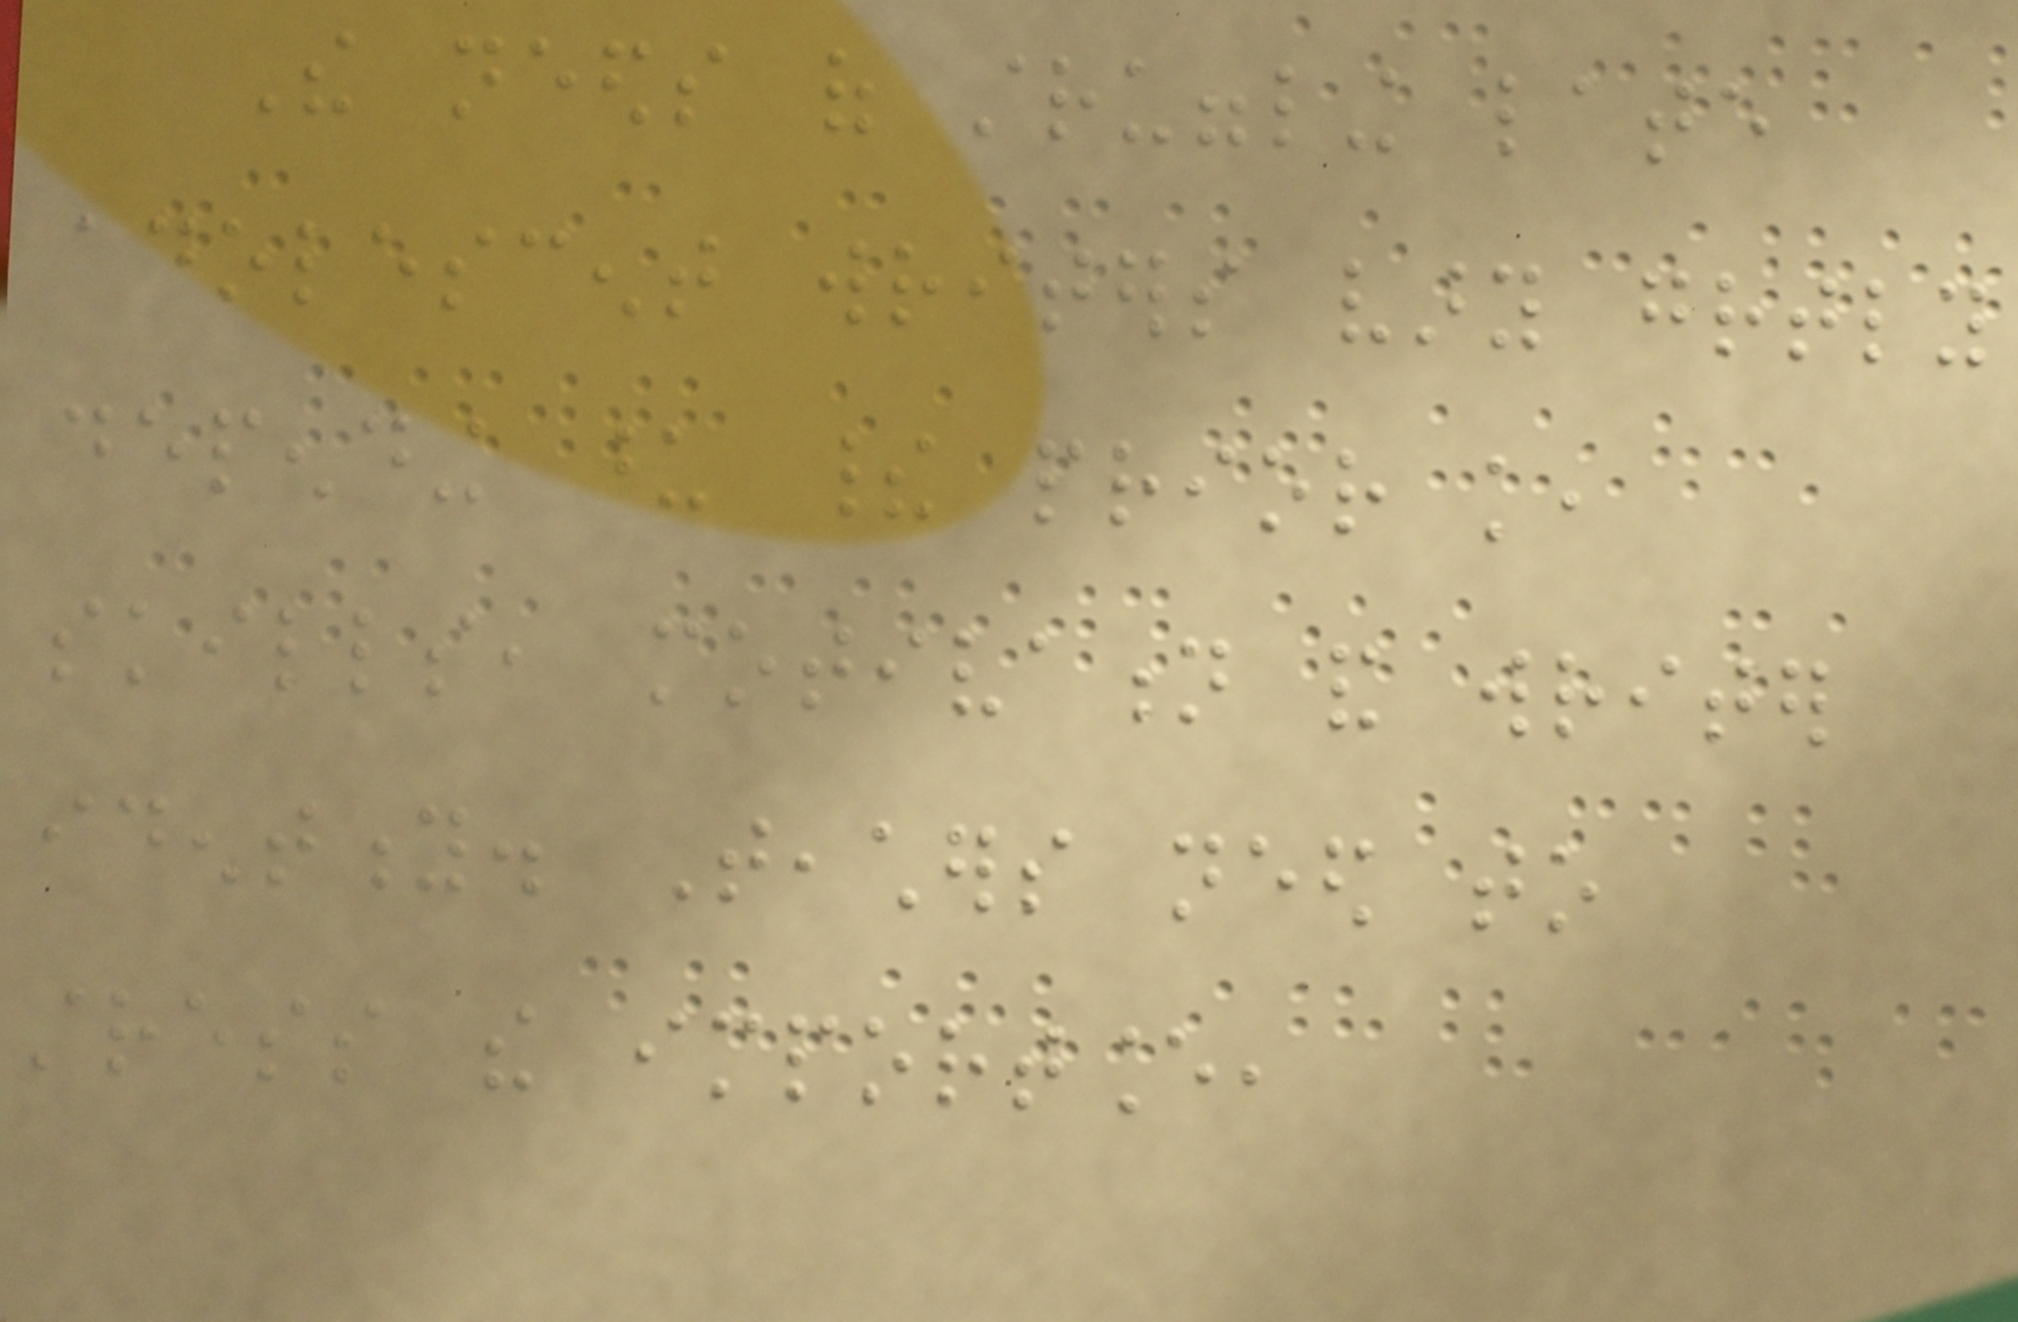The needs of struggling late
adolescent writers vary greatly
depending upon their prior knowledge,
skills, motivation and writer
identity. Teachers need to
stress the importance,
